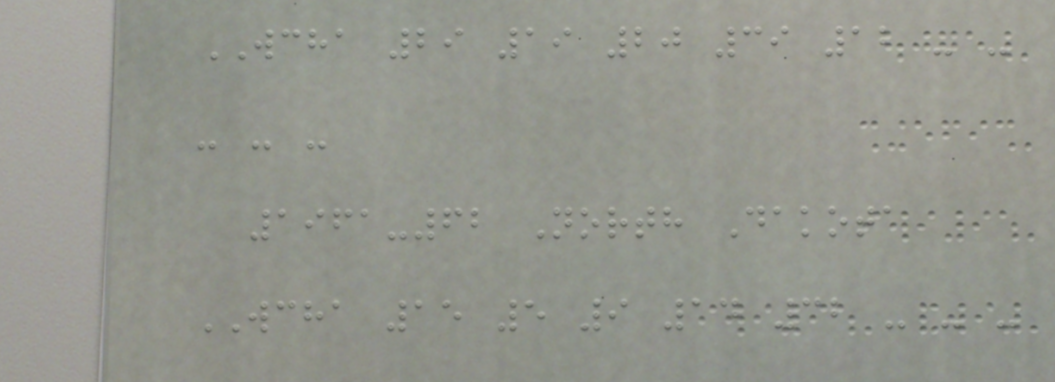WCHA 29 19 20 39 12 - -
- - -
1961-62 North Dakota
WCHA 15 5 9 14 32 - - -
